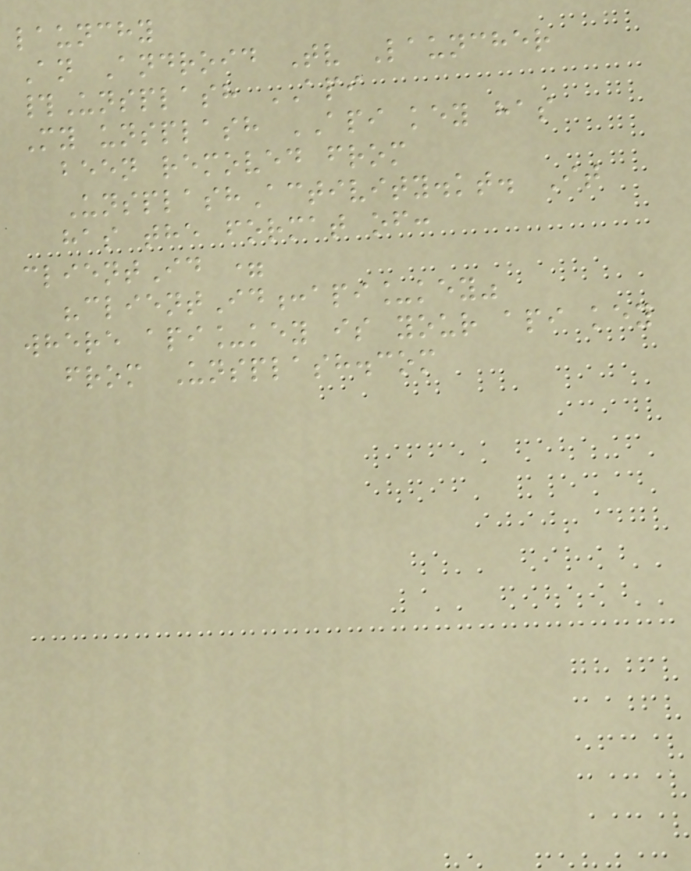launchy
An Android Tv Launcher
#Unsplash API
My unsplash API key has
been removed from
UnsplashActivity.kt. It
has the format of:
clientId =
"clientId:api_key"
where api_key is your api key
from Unsplash.com
